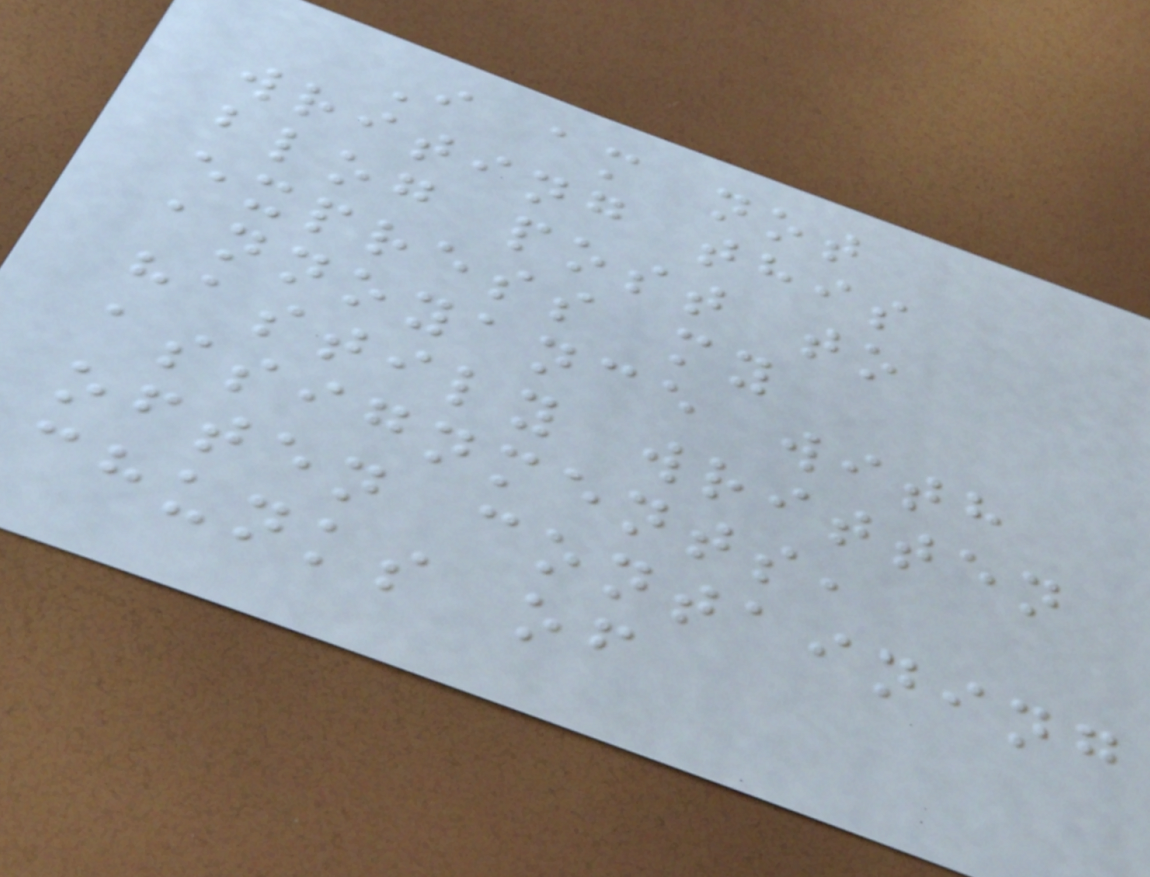I am not
writing this
blog post to
express my
annoyance with
hastily written
assignments,
often containing
chunks of
